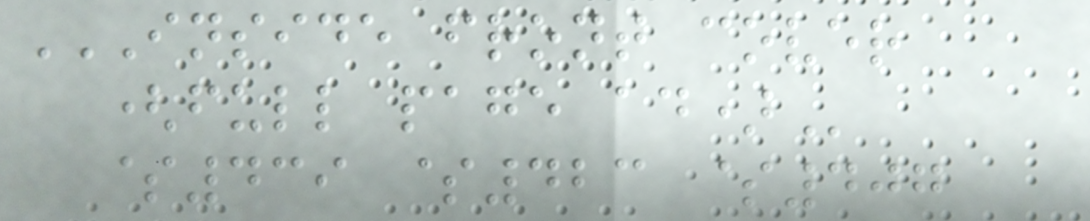INSIDE FRONT COVER
(FULL PAGE AD)
$439 $423 $407
